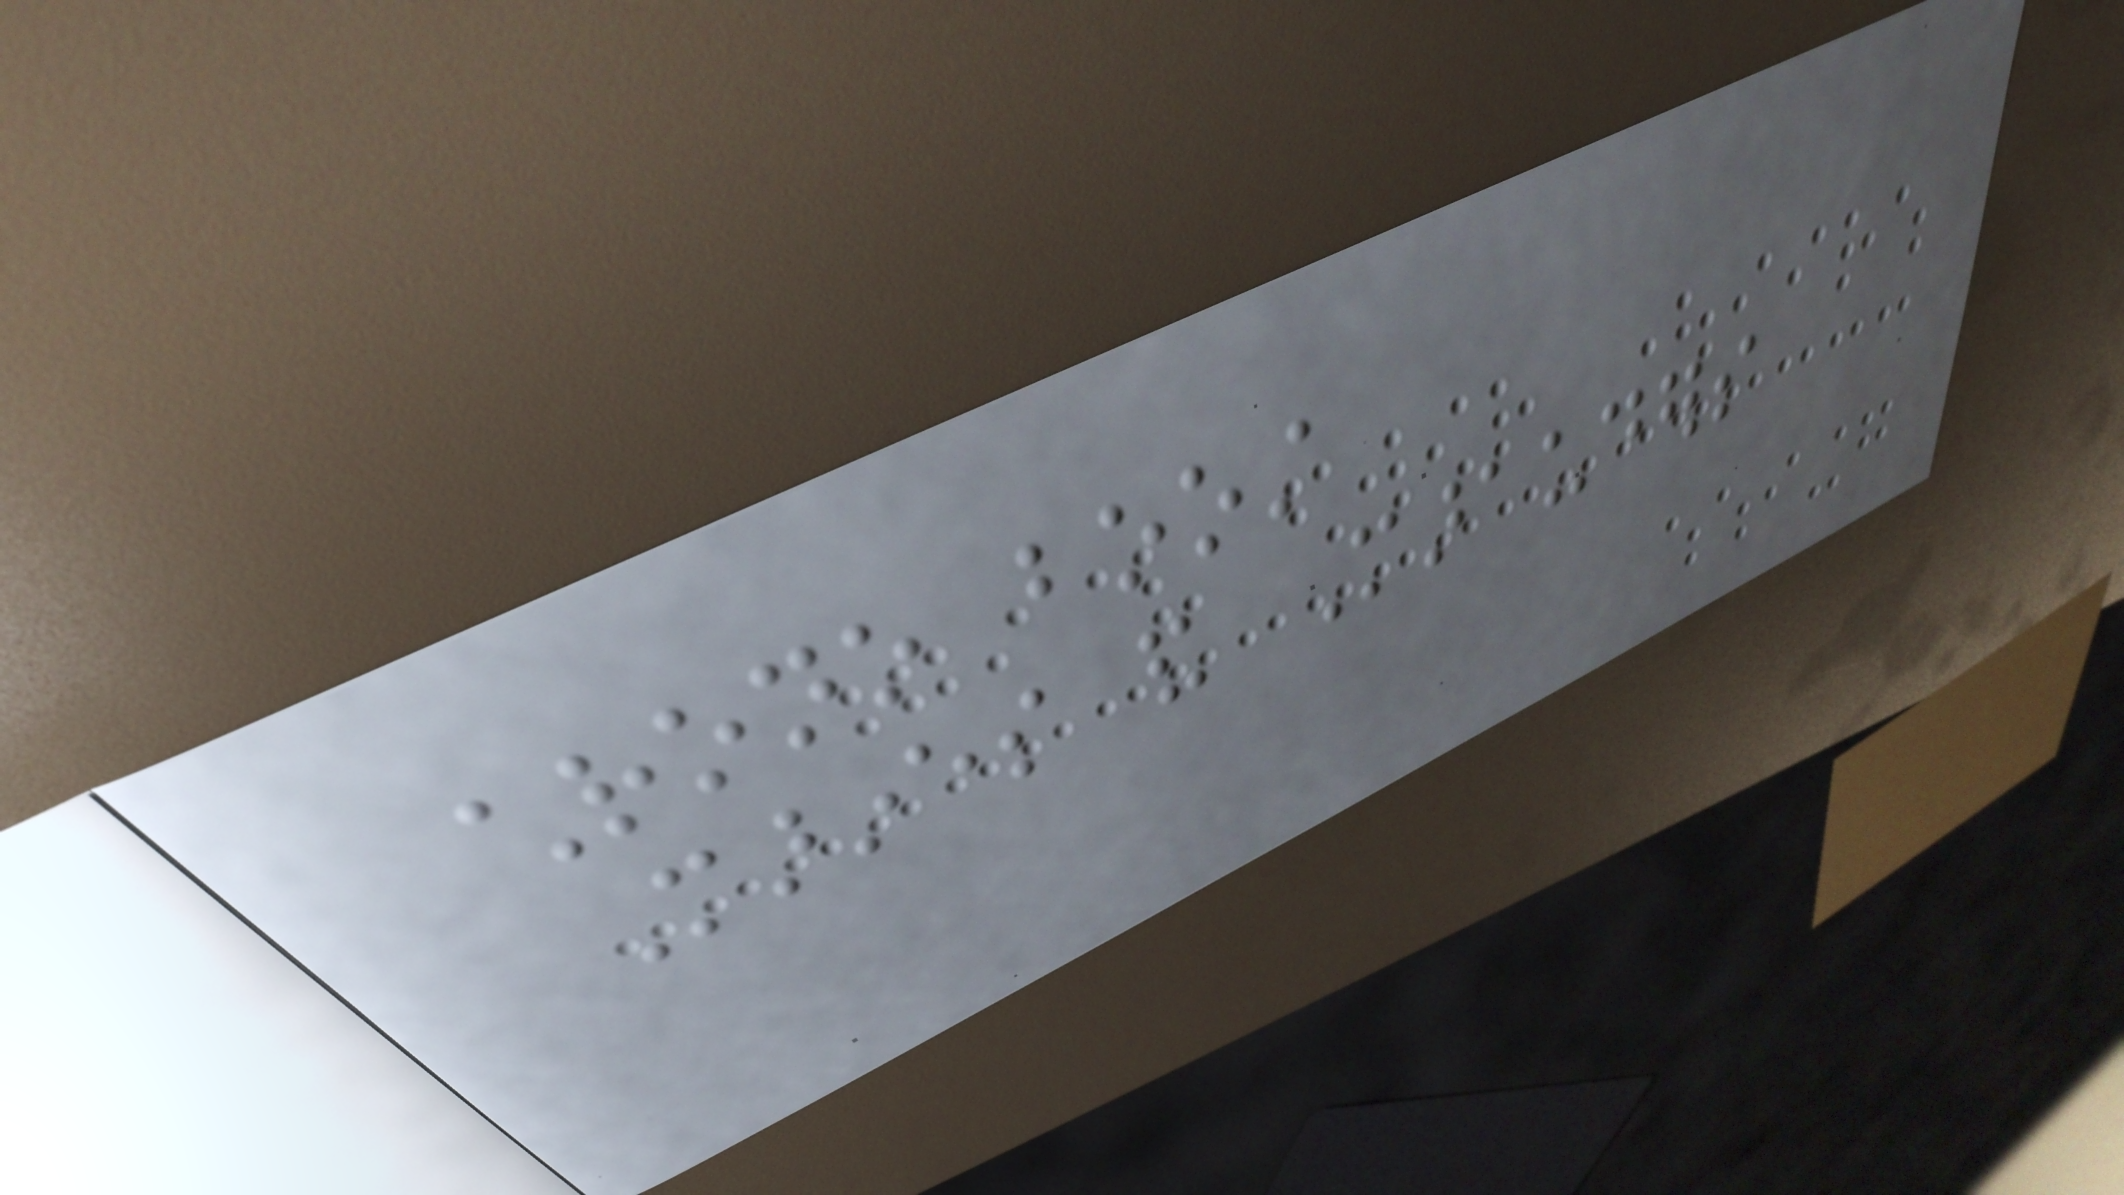chrono boost
Marines and Marauders
